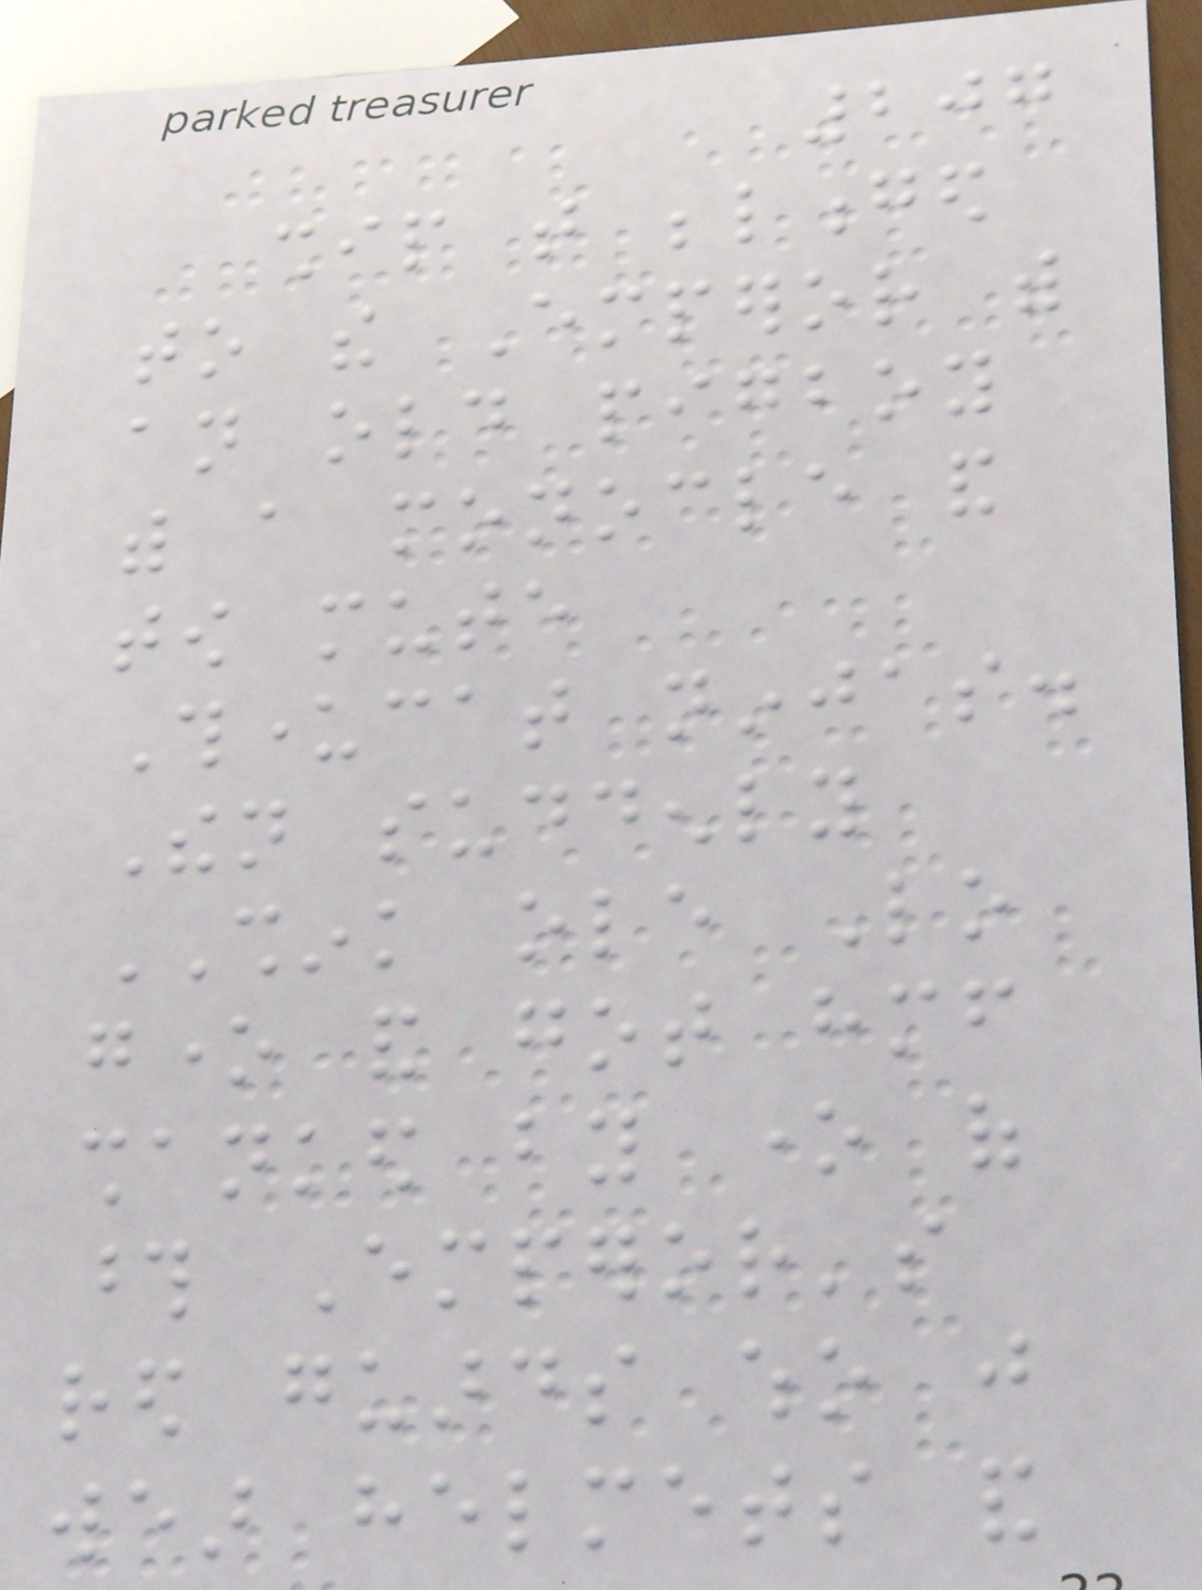207
ship that belonged
to the Emperor with
an old pigboy
with a monocle and
tow mute
Thundercat ninjas.
Then suddenly
SHINK ole Lo
gone and got himself
shanked by one of
those Emperor's
red guards who just
wear helmets and
